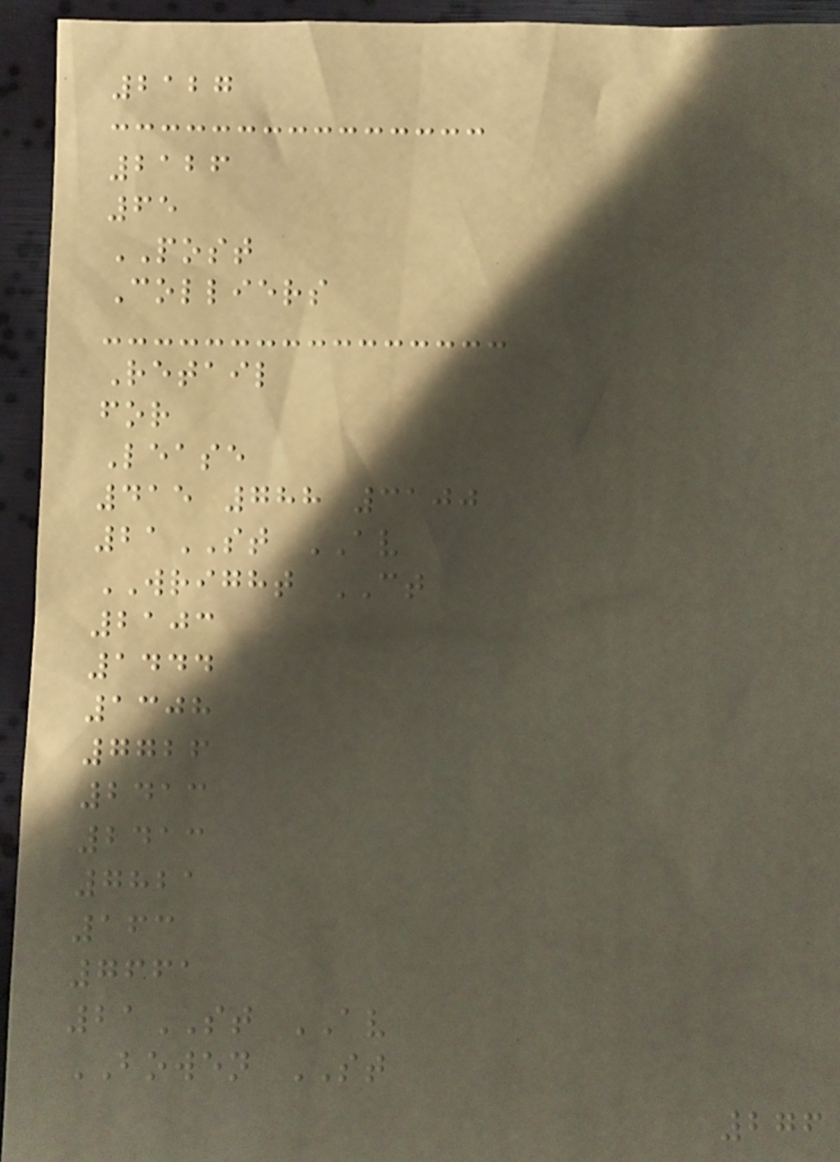2127
2126
65
POST
Colliers
Retail
for
Lease
415 788 3100
21ST AV
WRIGHT CT
2103
1444
1308
7726
2413
2413
7821
163
7661
21ST AV
BOWEN ST
276
